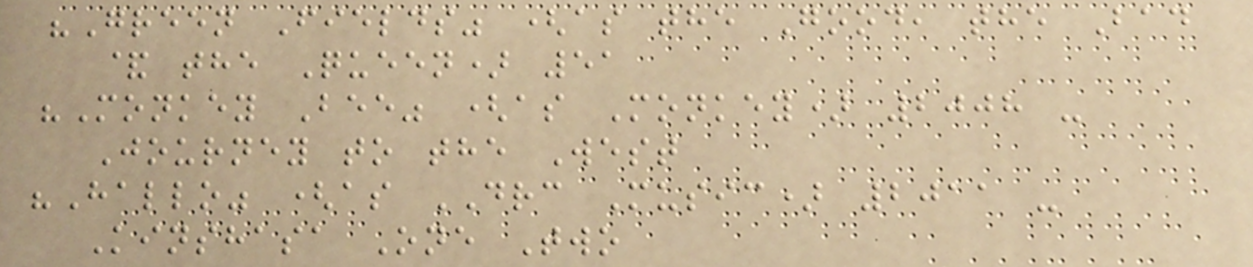"Green Fields" (as the Good, the Bad
& the Queen) 51
"Monkey Bee" (as Monkey) 2008 -
Journey to the West
"Hallo" (as DRC Music) 2011 -
Kinshasa One Two
